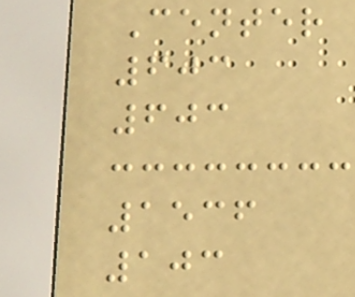Center
603
603
1536
103
